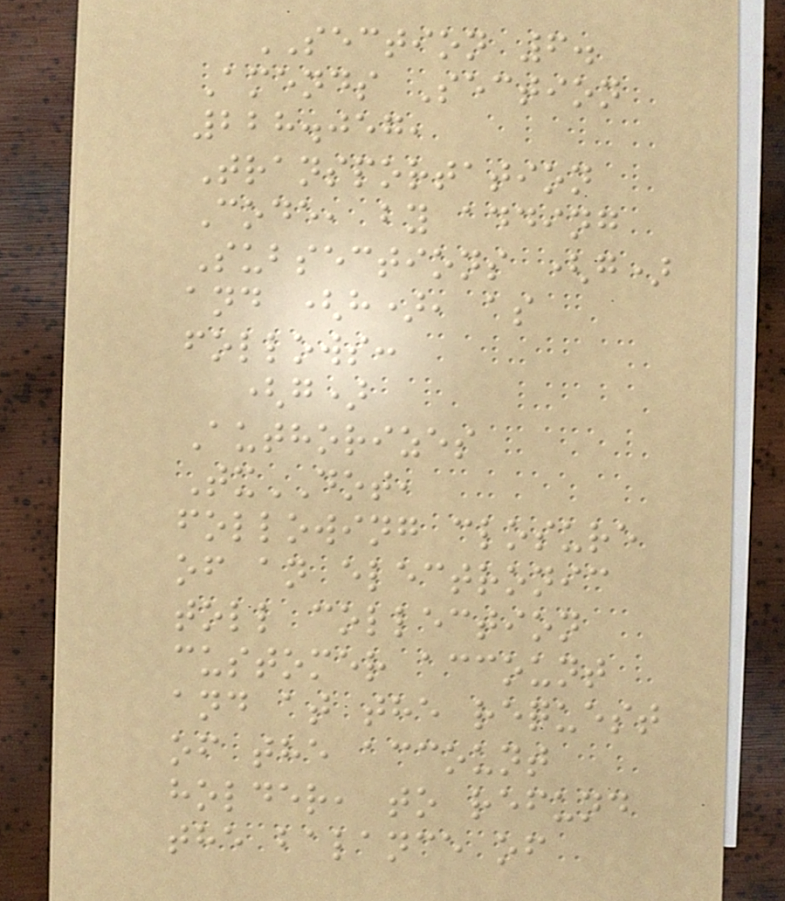SECTION 6.
Amends Section
228.057,
Transportation
Code, by adding
Subsections (g)
and (h), as
follows:
(g)
Authorizes
TxDOT,
following closure
of an electronic
toll collection
customer account
and at the request
of the account
holder, to refund
the balance of
